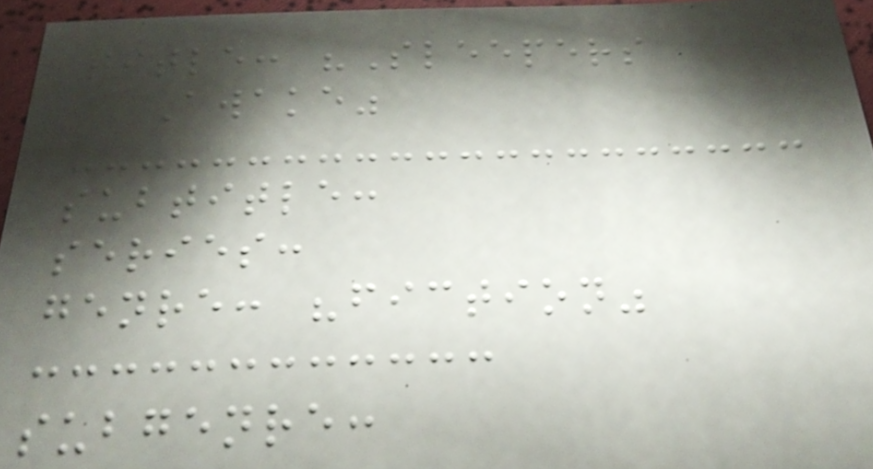title: "Sleepers
Awake"
subtitle:
series:
genre: "fiction"
subgenre:
